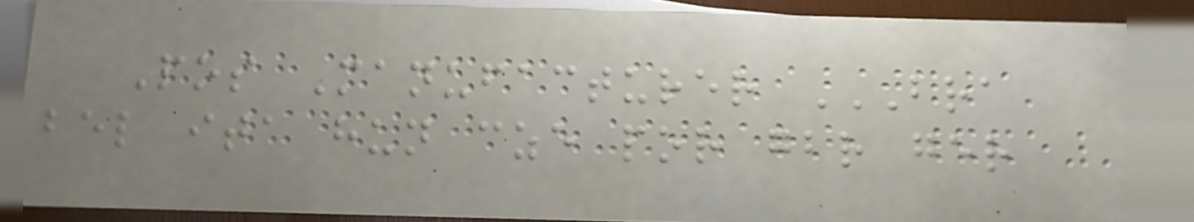Pos Manufacturer BRA
BEL ITA HUN CZE POR GBR GER
